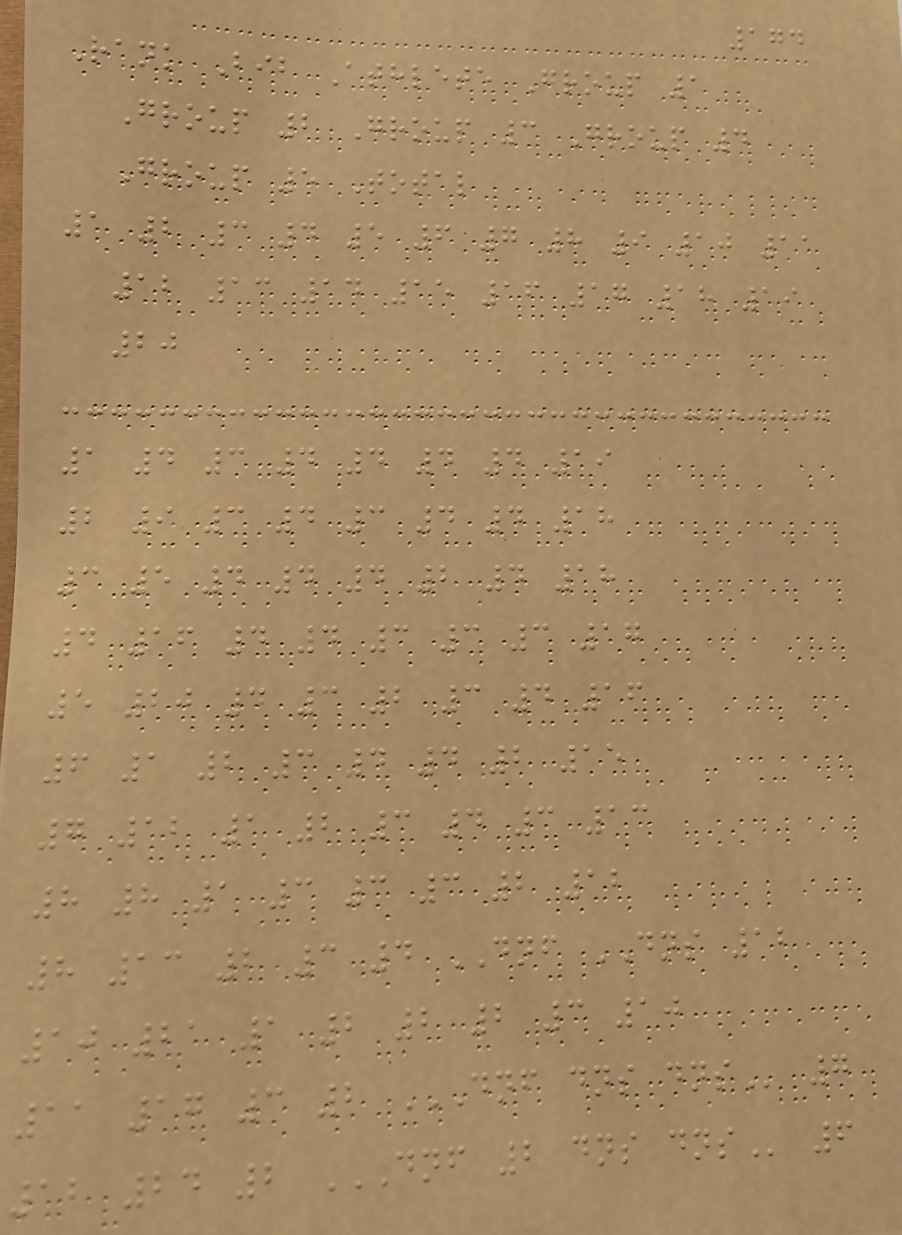174
Rank Bib Athlete Group 1
Group 2 Group 3 Group 4
Group 5 Total
1 2 3 4 5 6 7 8 9 10 11
12 13 14 15 16 17 18 19
20
1 4 3 4 4 4 4 19
2 9 3 4 3 4 4 18
3 5 4 4 4 2 4 18
4 16 4 4 3 3 3 17
5 20 4 3 2 3 4 16
6 1 2 3 4 4 2 15
7 12 1 2 3 4 3 13
8 8 1 3 3 3 2 12
8 13 2 3 4 DNF DNS 12
10 21 1 2 2 2 3 10
11 17 3 2 DNF DNS DNS 7
12 24 2 DNF 2 DNS DNS 6
